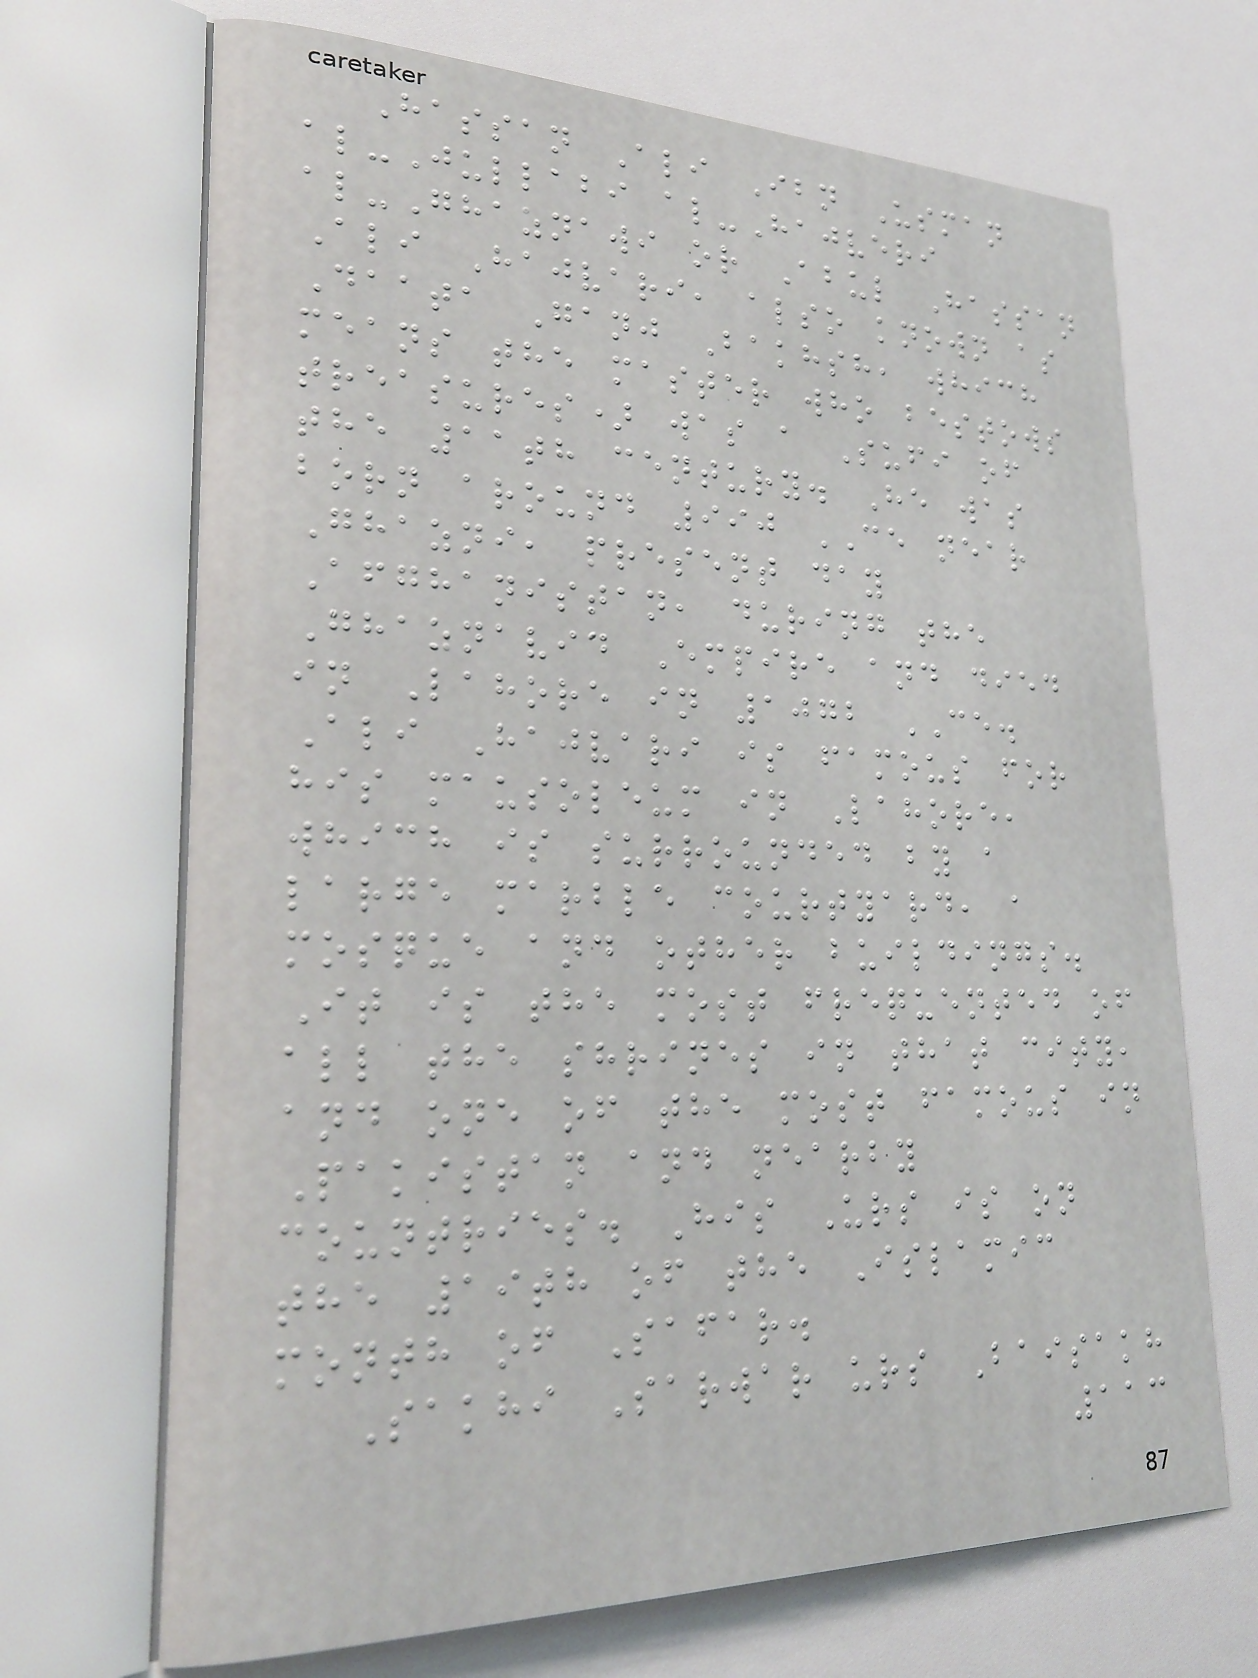Hassan Ali Ibn Usman
al-Jullabi al-Hajveri
al-Ghaznawi or Abul Hassan
Ali Hajvari, also known as
Daata Ganj Bakhsh, which
means the master who bestows
treasures) was a Sufi of
the 11th century. He was
born around 990 CE near
Ghazni, present day
Afghanistan, during the
Ghaznavid Empire and died
in Lahore in 1072 CE.
Ali Hajvari is famous for
his mausoleum in Lahore,
which is surrounded by a
large marble courtyard, a
mosque and other buildings.
It is the most frequented of
all the shrines in that city,
and one of the most famous in
Pakistan and nearby
countries. His Urs is on
the 19th of the Islamic
month of Safar.
Sakhi Sarwar urs Baisakh
113
